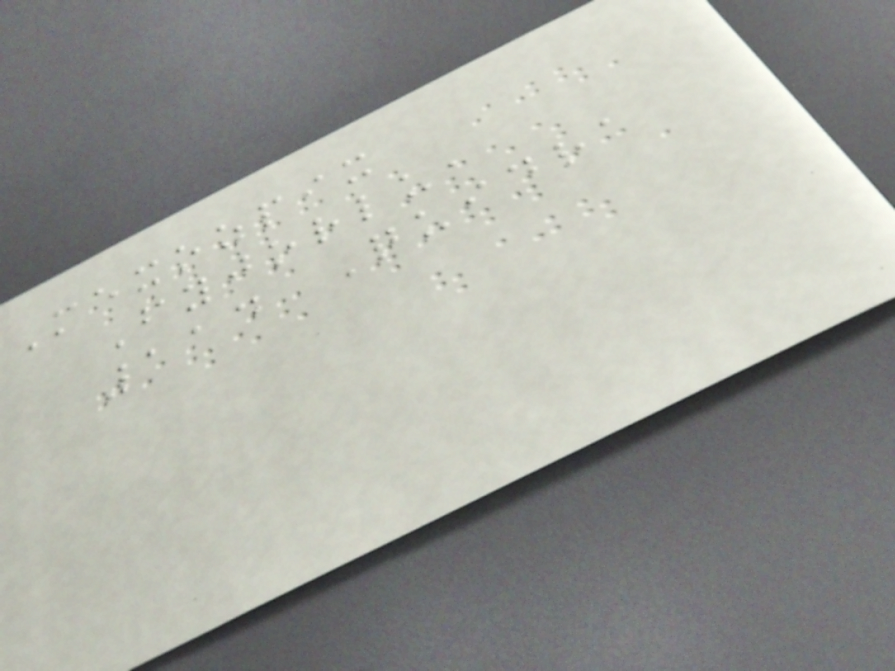Mexozpix
Fyjorlu,
114 Quidra
